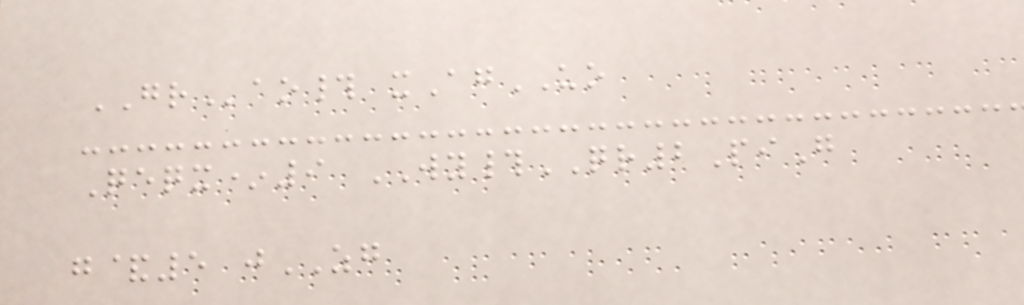GRao# xAgUO
Qeqx*9 WY#QR2PiG
g&5 jZG
